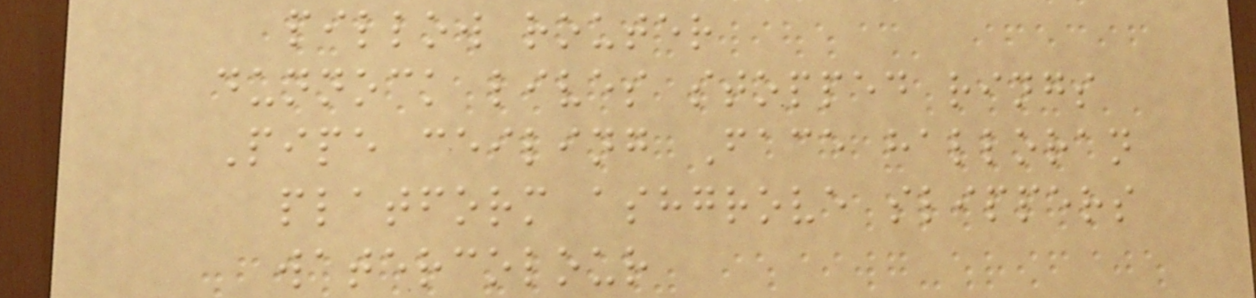pillow router
dunnock lives stopped rings
Pipe ceiling Face halloran
platform ashgrove slippers
watercolour
